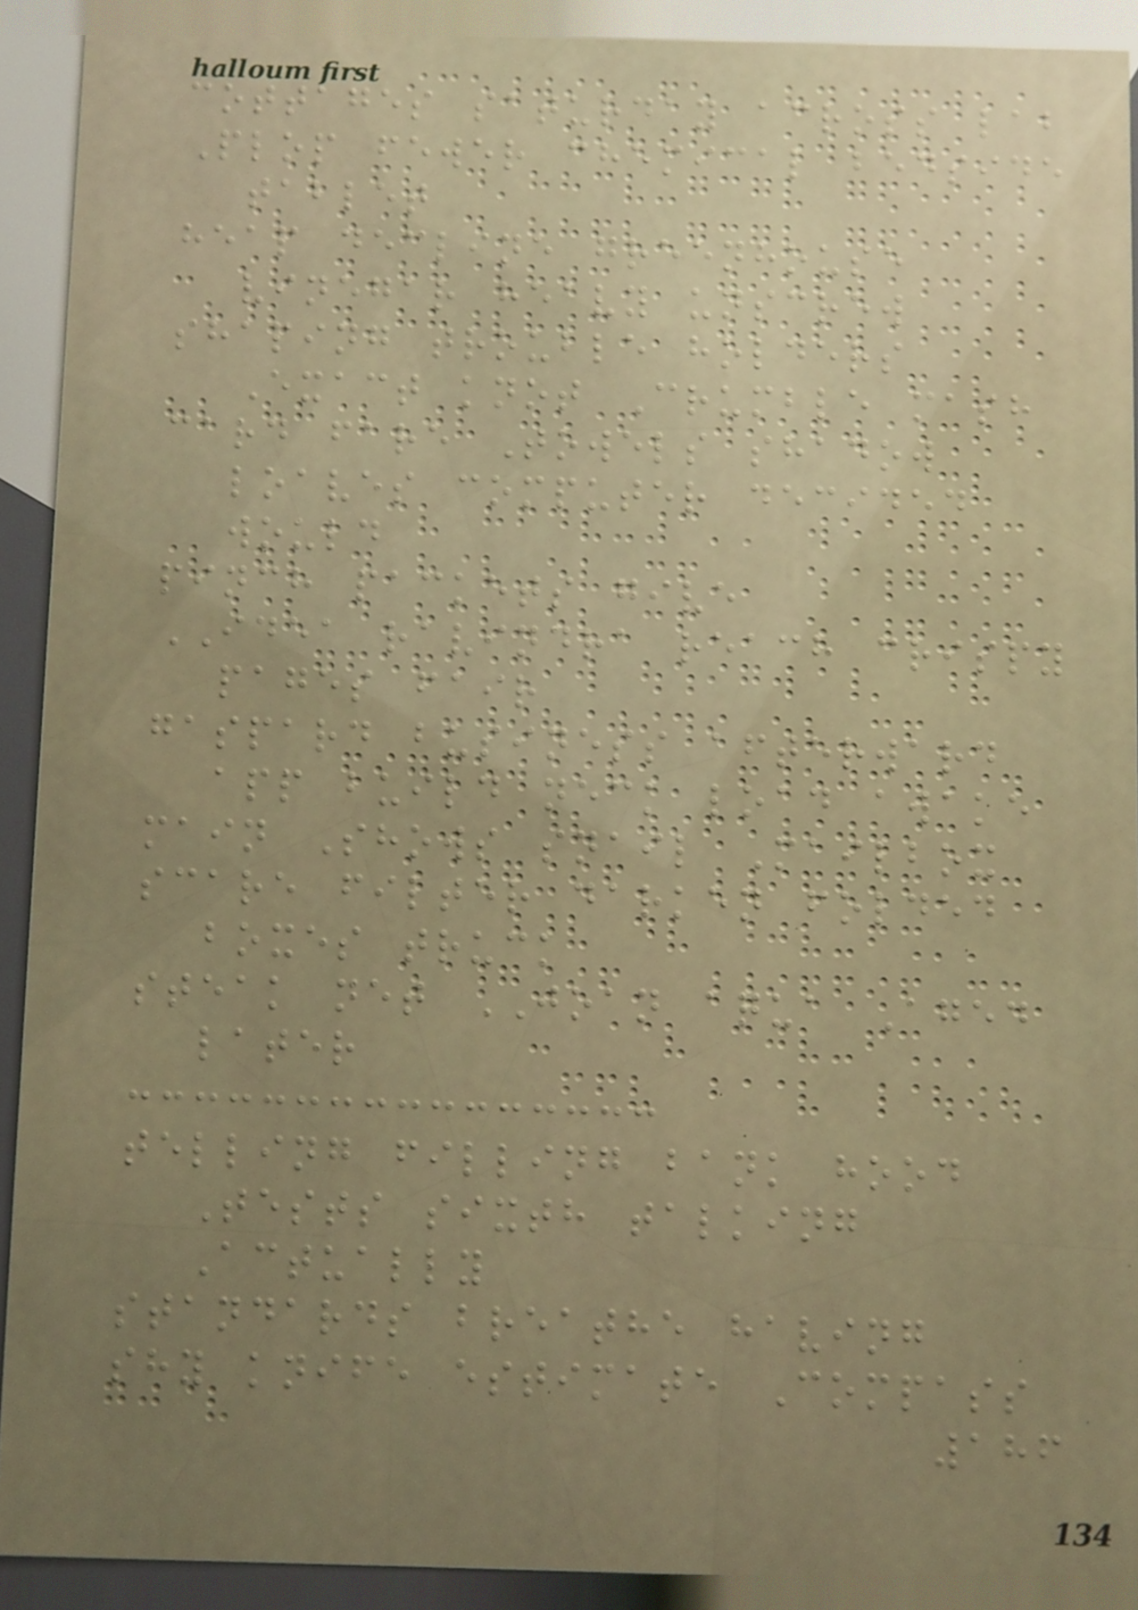cottages saturday across lab
Plop fewer chemical bedside
tablet
heap decline greenhouse
vinegar heavy unscrew
shaping trouble holders
Exact knot Crumble mash
card fare Towels shadow
loaves computer decided
would
pinch packets give
IDEA ravindra reach crispy
pages fair
gaspard business afterward
app build neck load awake
main Shows snail Mailbox
scare filter darken folded
boxes truck
steak net JOAN aqua Aged
later
telling filling bank hood
Tests sixth talking
Actually
standards breathe having
shy knife estimate Compass
186
